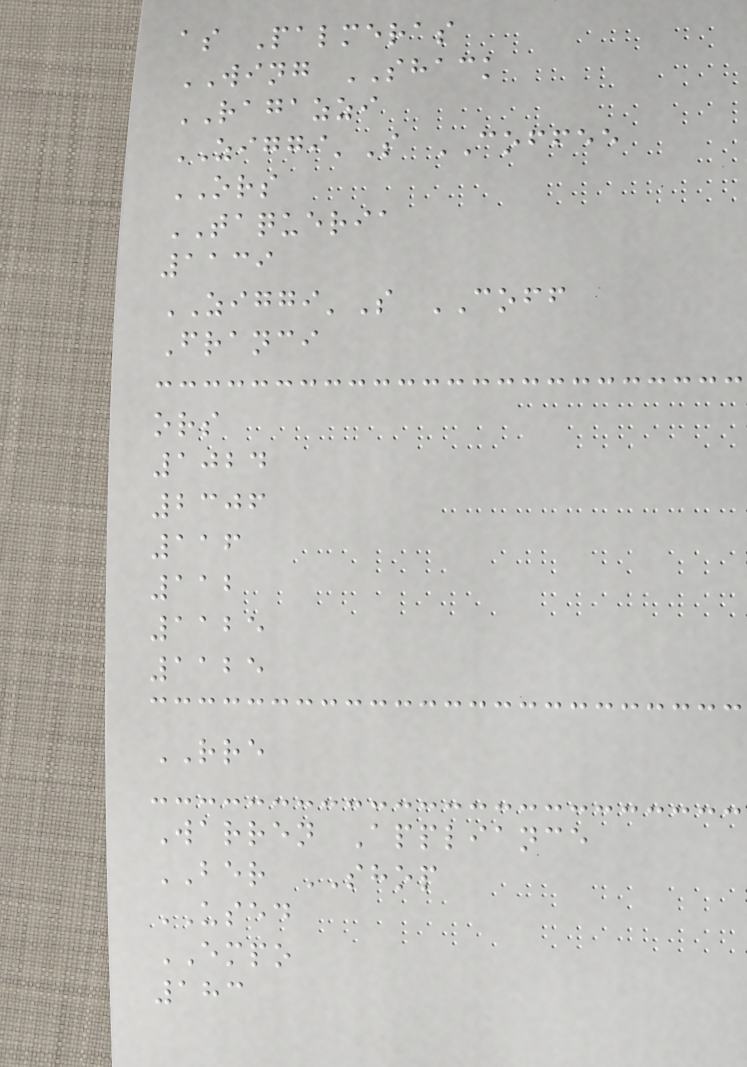as Palmeras
WING SHACK
RAGAZZI
ZIGGI'S COFFEE
ORS
TAQUERIA
1139
ZIGGI'S COFF
Franci
ors
1024
2306
116
112
1125
1125
RRE
Warren Appliance
BER SHOP
USED
EMPO
183
